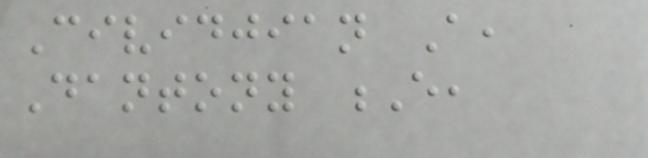Cividjian A,
Dantony E,
